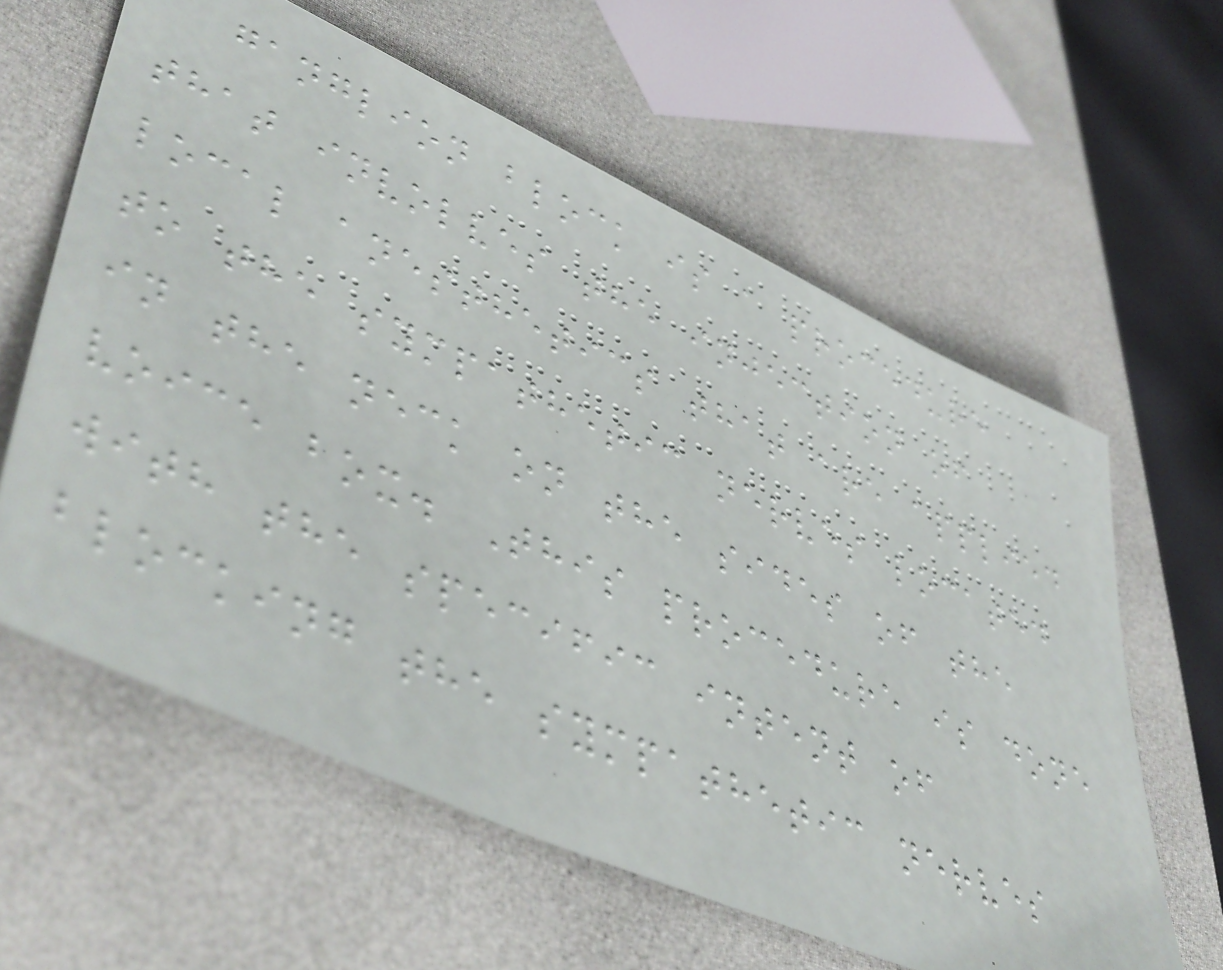ganglion block is a procedure
that involves the injection of
local anesthetics that are applied
to the sympathetic nerves located
in the neck on the sides of the
voice box. This procedure is done
with the specific intent of
blocking the sympathetic nerves
